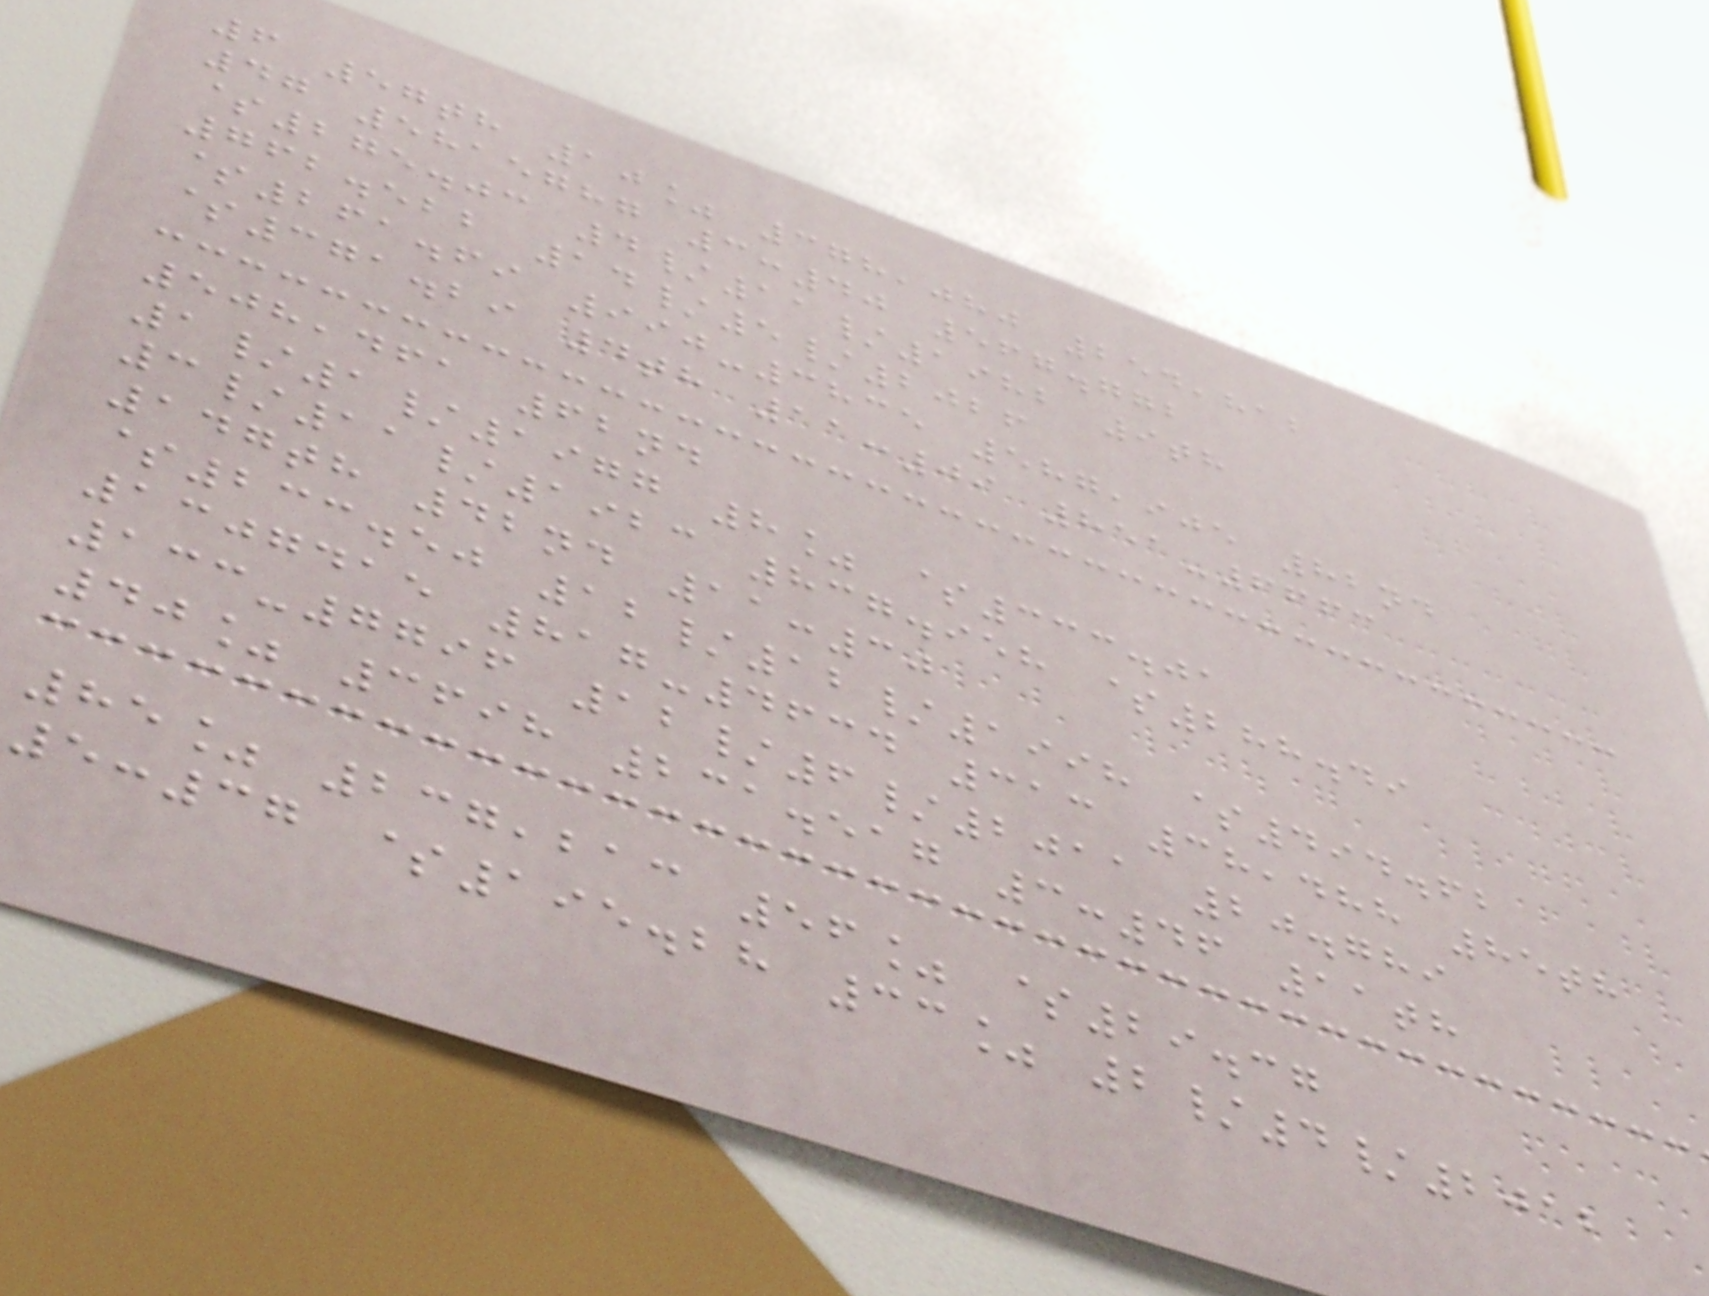6 57th 10% 378,080 254,812
47 5815787 3:40 567.772
$275.03 4/11/1982 9th
762.522 14/5/2026
$261.69 990-3835 587,905 82nd
$371.29 4th 11:09 851-6663
508,461 62nd
1/1/1977 8% $333.01
3/11/1923 837.958 $288.49
147th 42nd 11:30
$233.50 12/12/1998 $494.62
1307415 817-4634 313 38,488 85th
133-7796 12/6/2011 20.789
40% 3698 231.517 3:46 11th
85% 237,213 56% $29.37
5:37 $195.28 33% 2/4/2012
